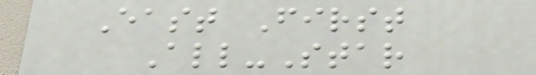East First
All-Star
